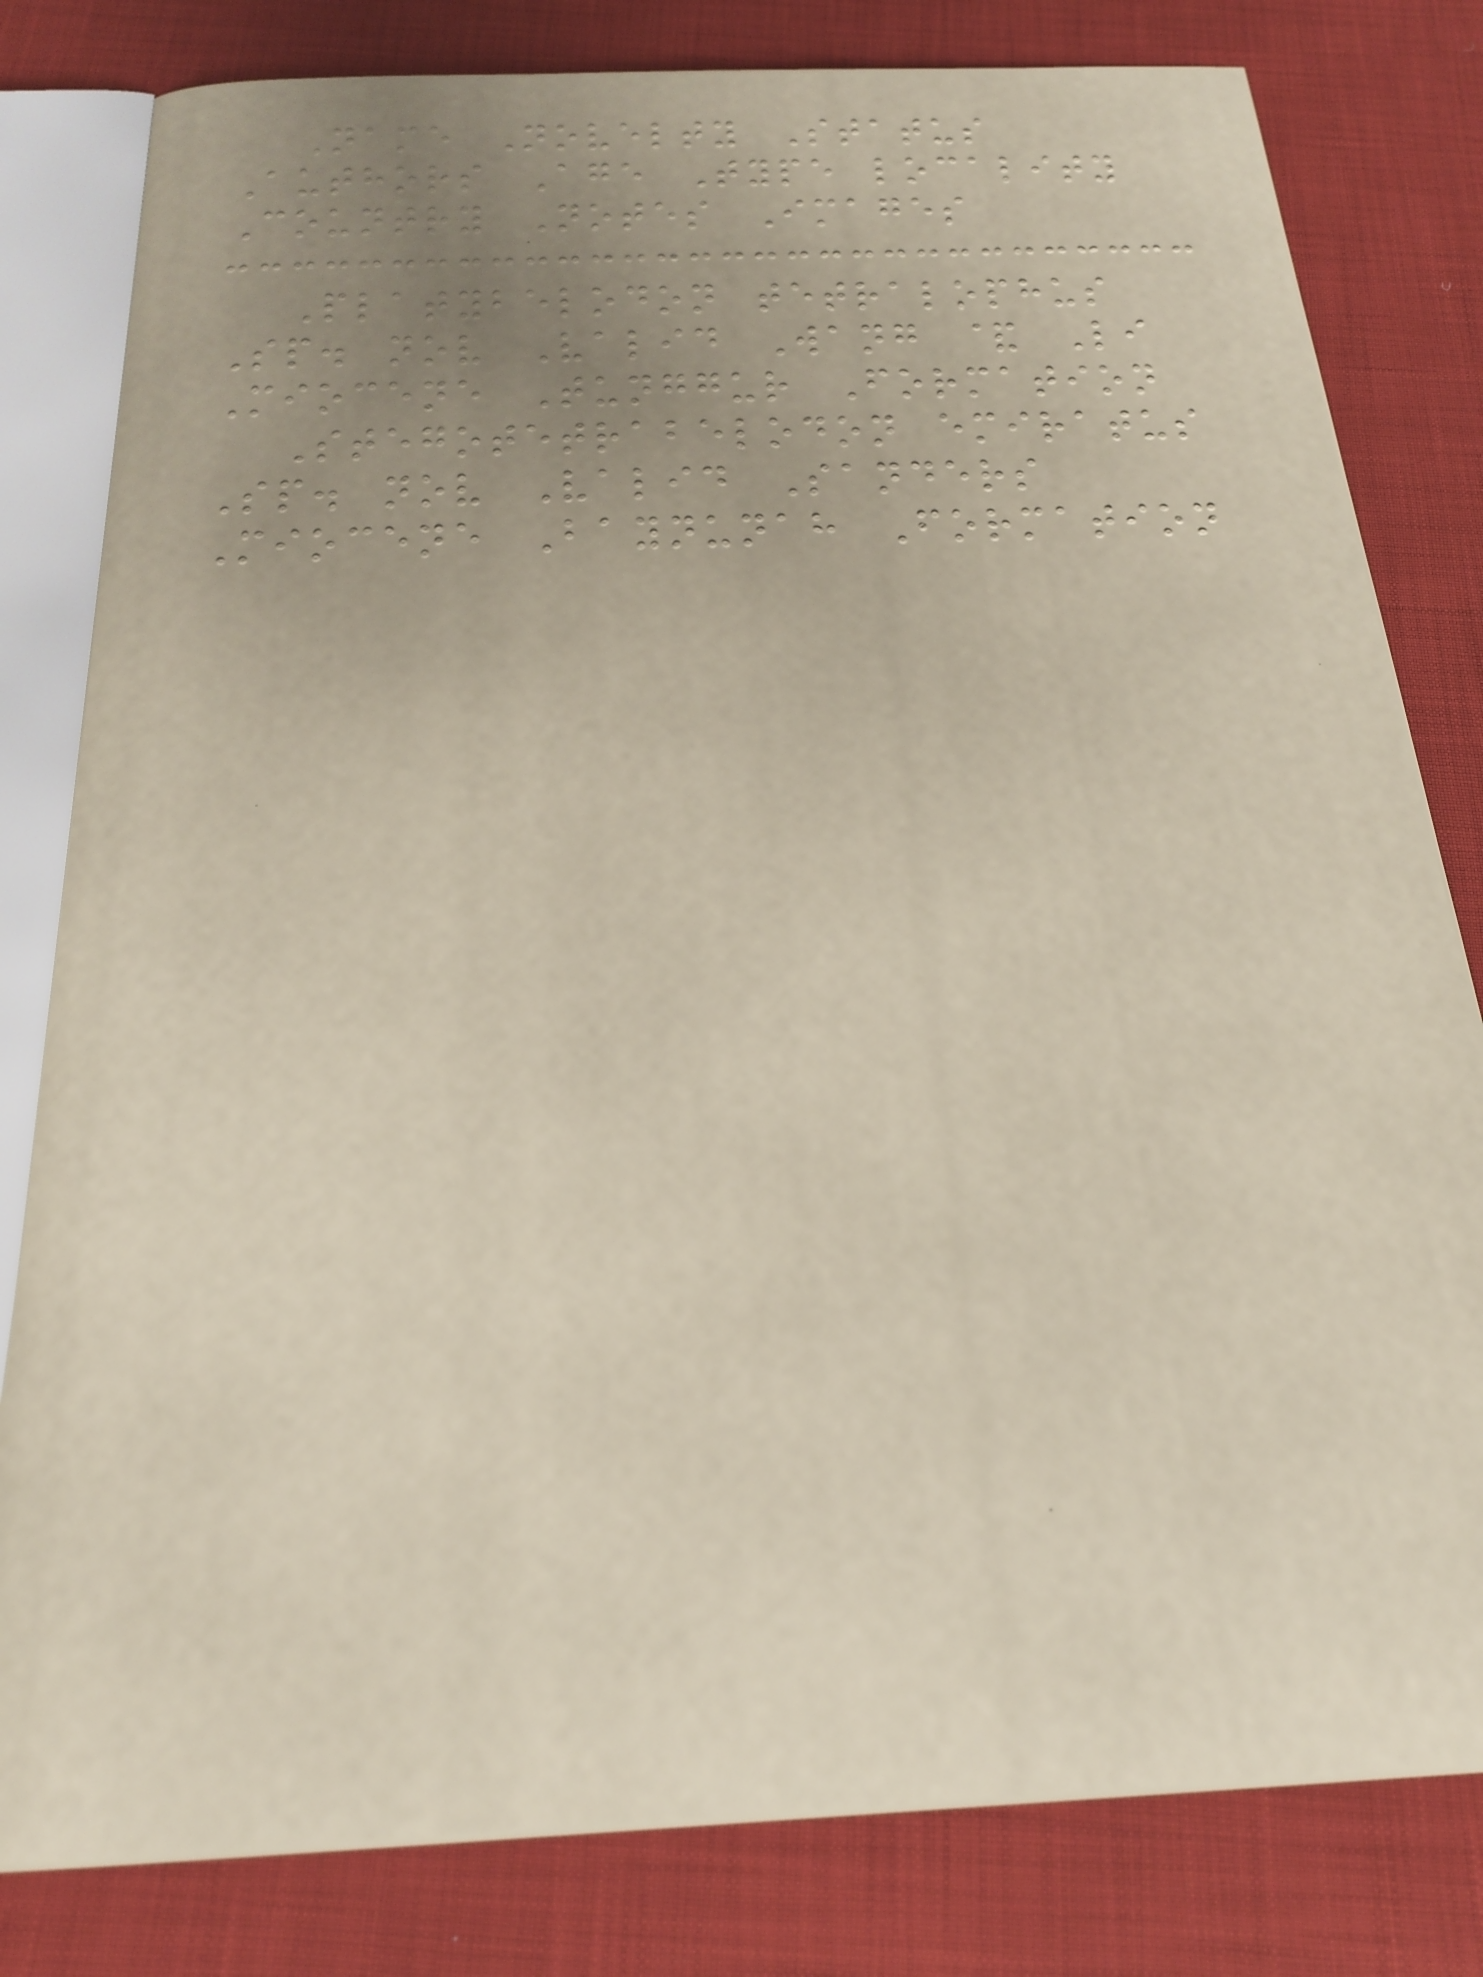Name Novelty Status
Authors Age Type locality
Country Notes Images
Platybelodon tetralophus
Sp. nov Valid Wang & Li
Miocene Tunggur Formation
Stegotetrabelodon emiratus
Sp. nov Valid Sanders
Miocene Baynunah Formation
